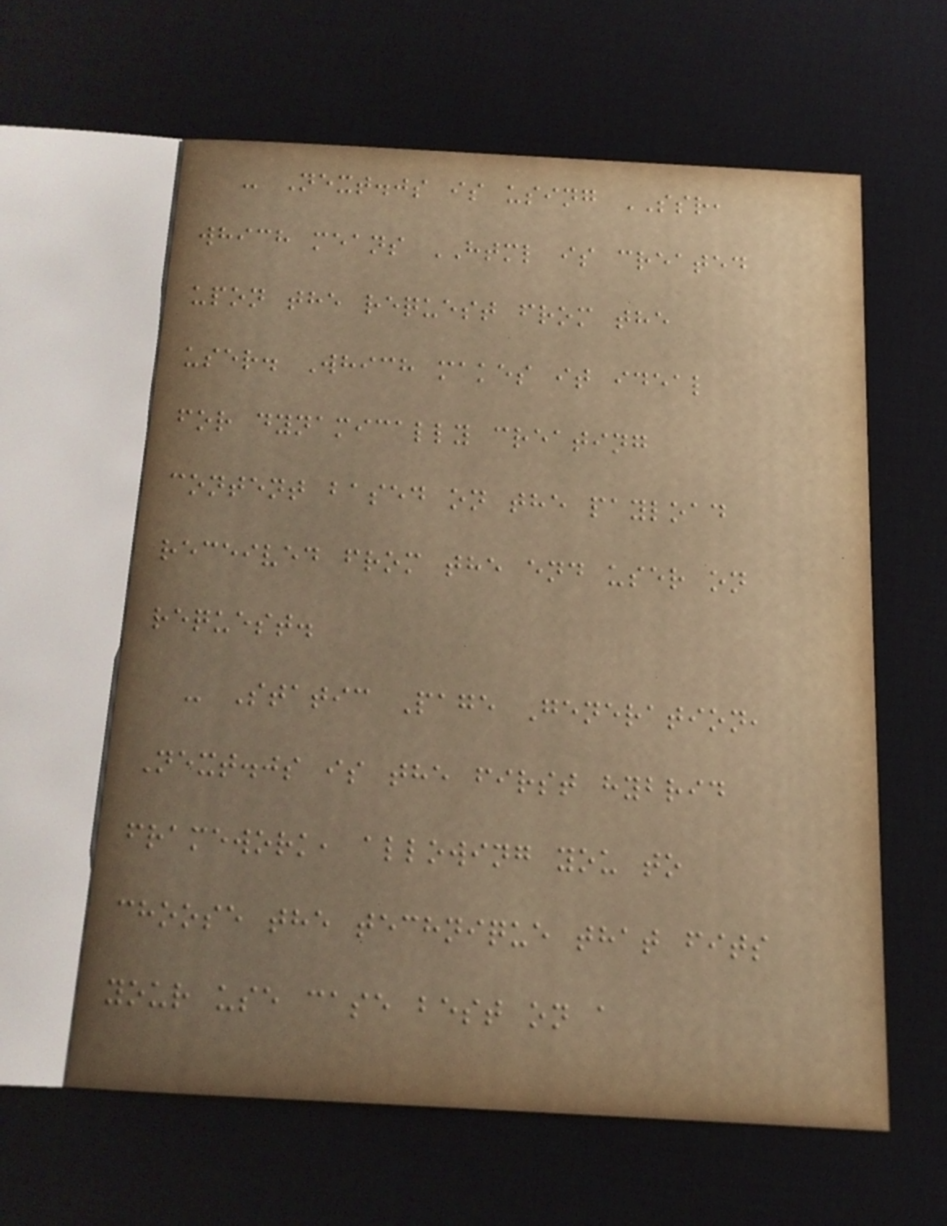- Next.js is using SSR,
which means HTML is created
upon the request from the
user. Which makes it ideal
for dynamically creating
content based on the payload
received from the end user on
request.
- Static Page Generation,
Next.js is the first hybrid
framework, allowing you to
choose the technique that fits
your use case best on a
